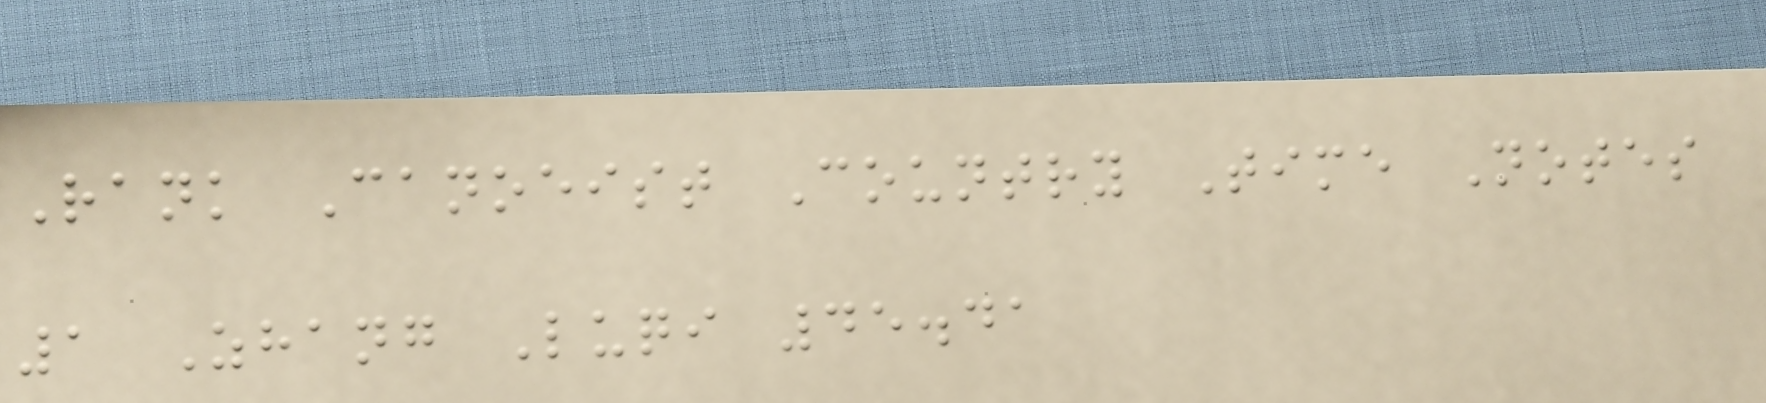Rank Canoeist Country Time Notes
1 Zhang Luqi 45.41
